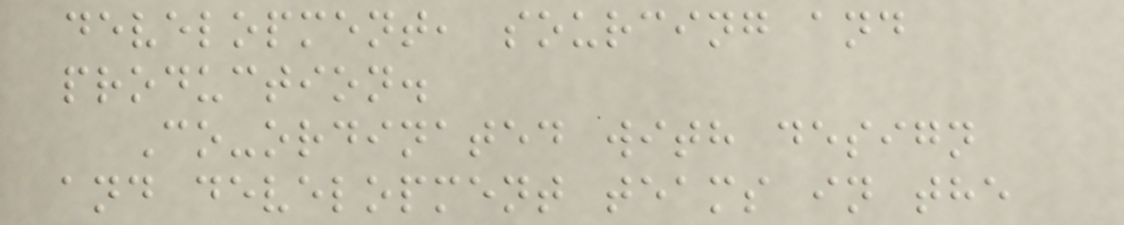development, sourcing and
production.
Co-ordinated with design
and development teams in the
